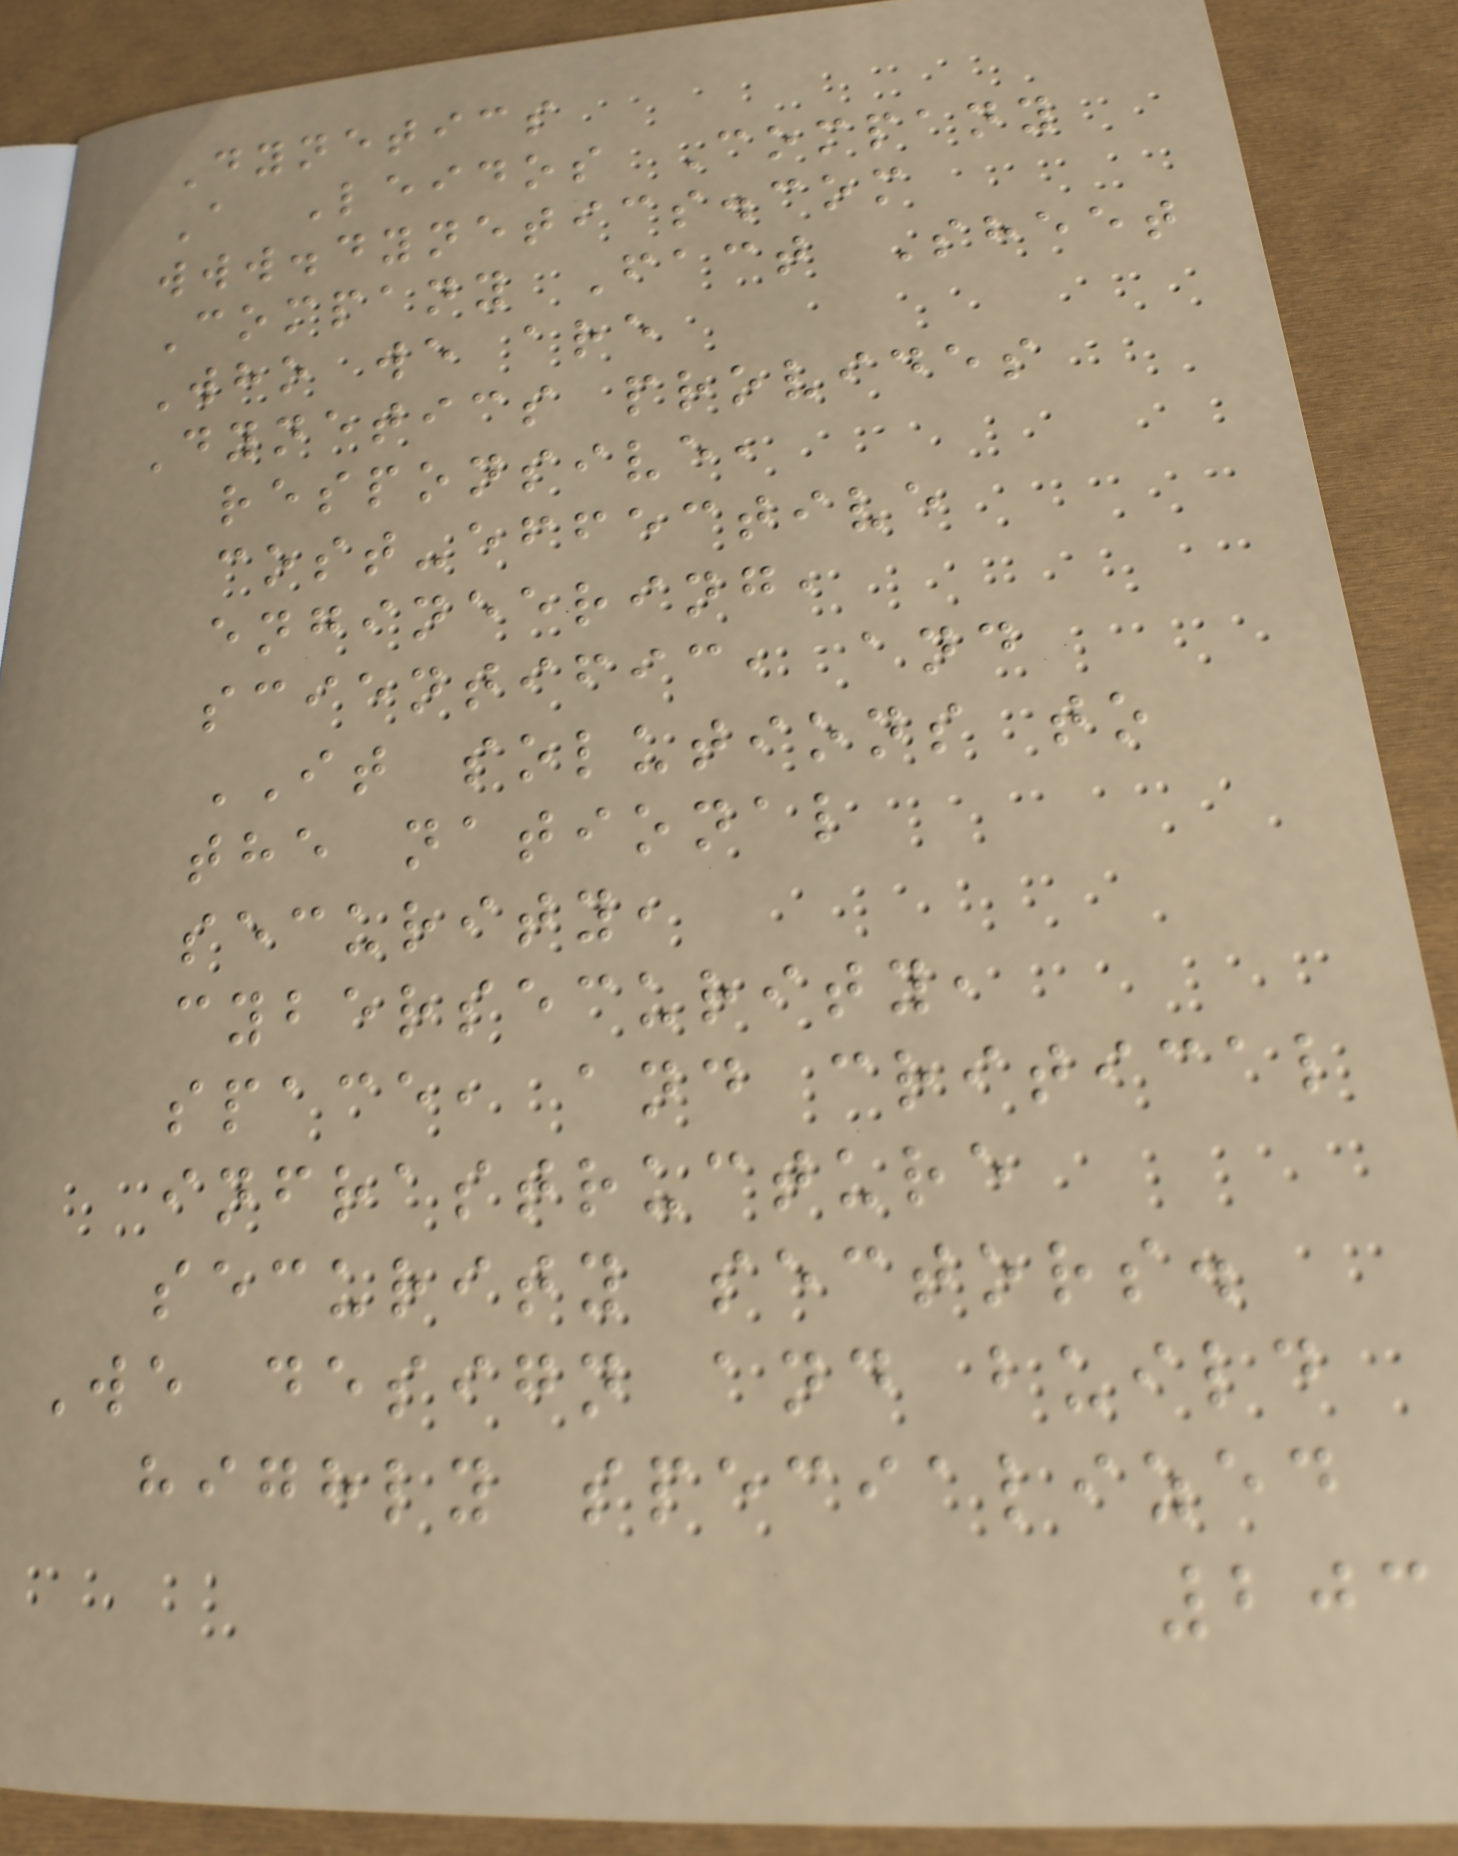Dynetics
A Leidos Company
www.dynetics.com
Company Fact Sheet
Who we are
Dynetics provides
responsive,
cost-effective
engineering,
scientific, and
IT solutions to
the national
security,
cybersecurity,
space, and critical
infrastructure
security sectors.
We design and build
highly specialized
203
